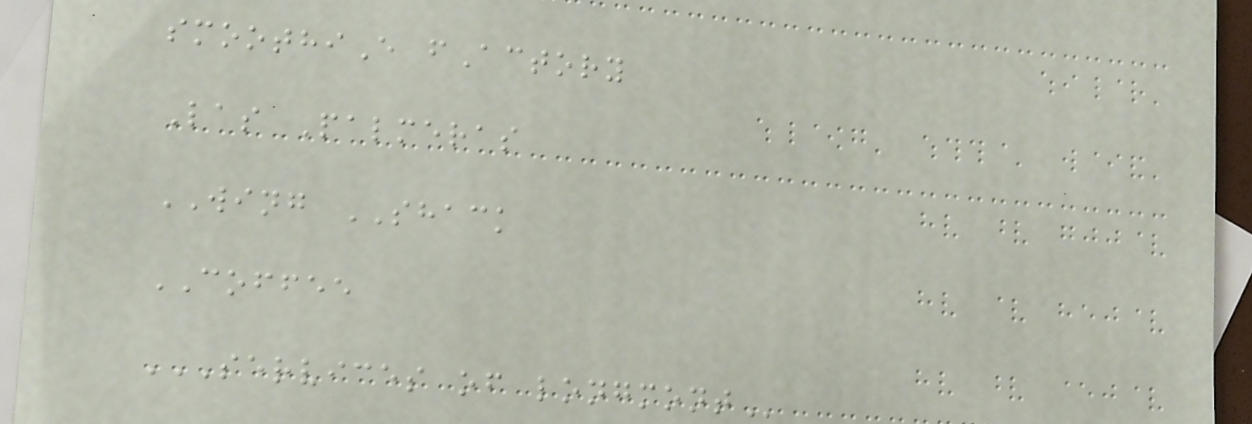smoothiE fActory
Las Palmeras
WING SHACK
COFFEE
SERVICES OF LONGMONT
